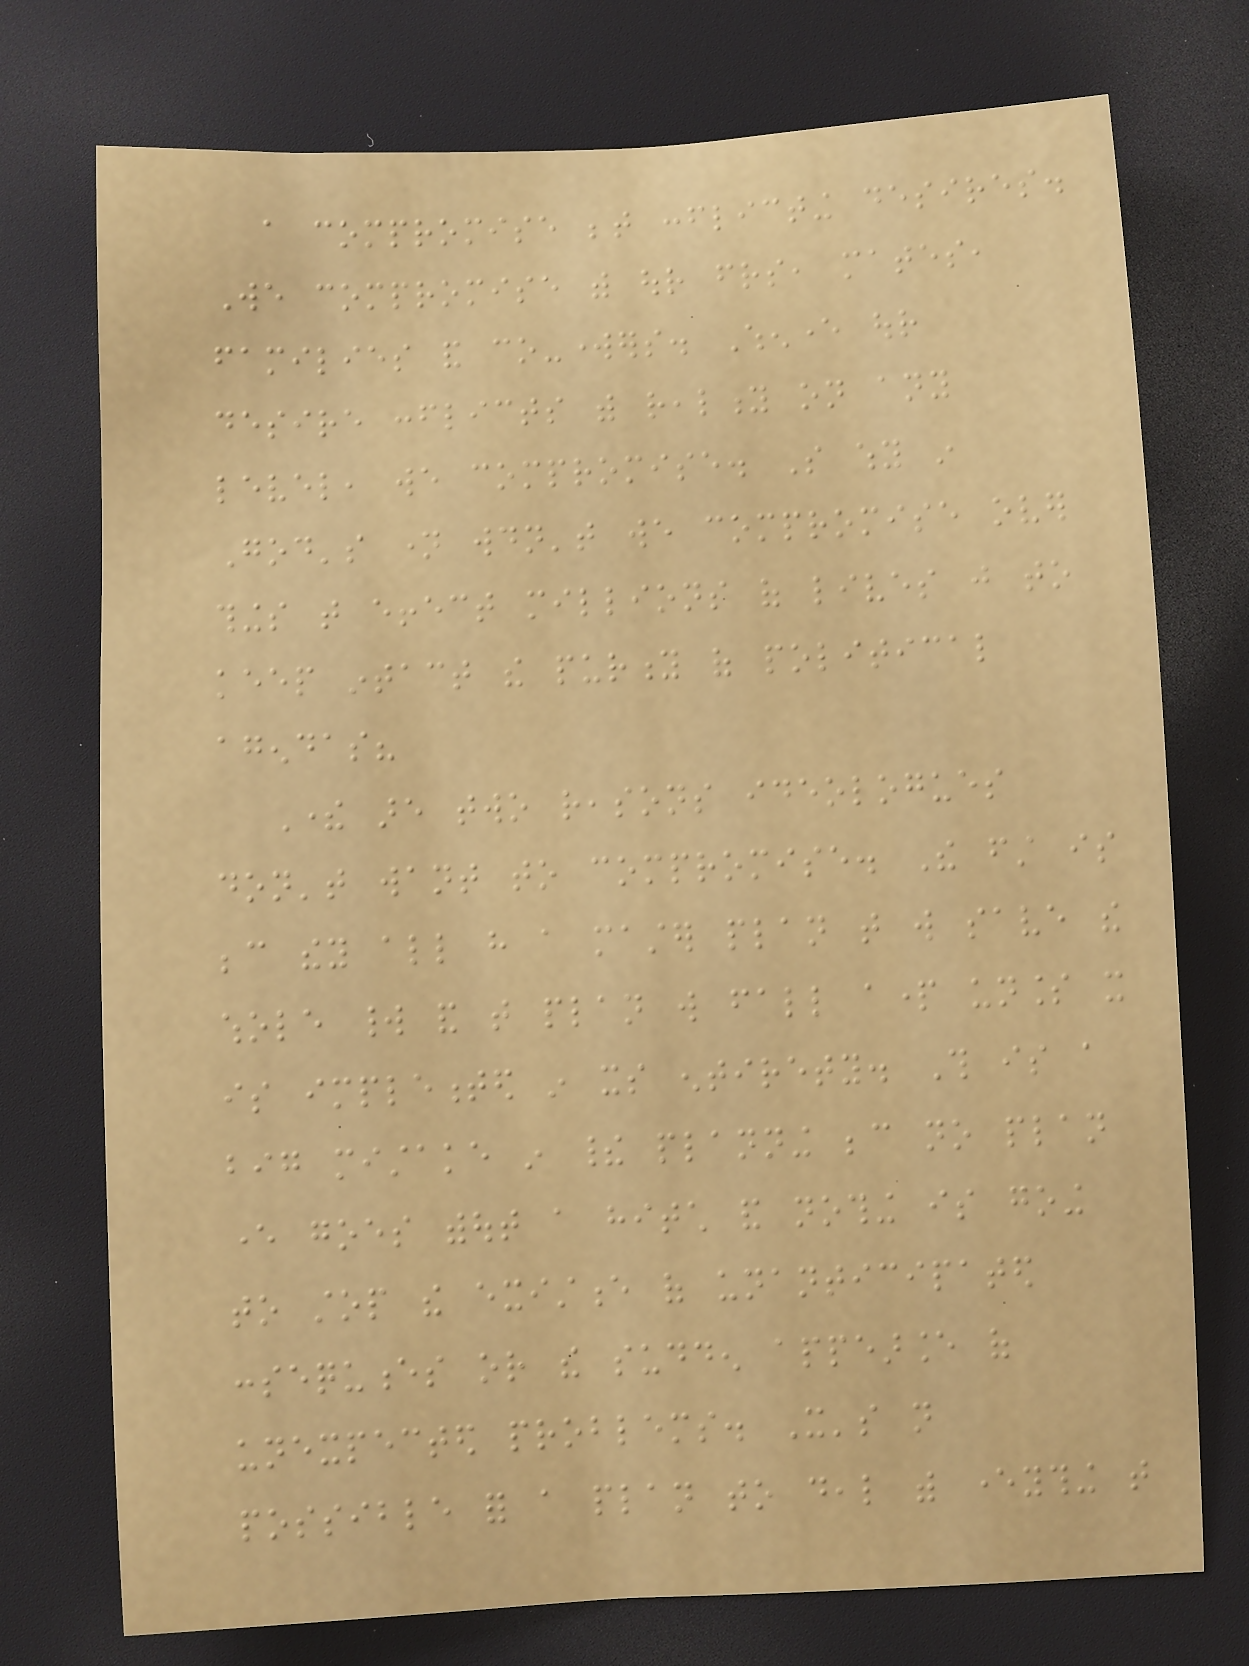a compromise between conflicting desires.
We compromise with our friends, mates,
families and co-workers. Whenever our
desire conflicts with reality on any
level, we compromise. So why in
God's name wouldn't we compromise over
things that effect millions of lives just to
keep intact the purity of political
agendas?
There are two reasons ideologues
don't want to compromise. The first is
because they all have a master plan that will save the
whole world and that plan will fall apart unless it
is implemented in its entirety. This is a
big mistake in their planning because no plan
ever goes without a hitch and nothing is going
to stop the existence of unanticipated
consequences or the sudden appearance of
unexpected problems. It's not
possible for a plan to deal with everything that
